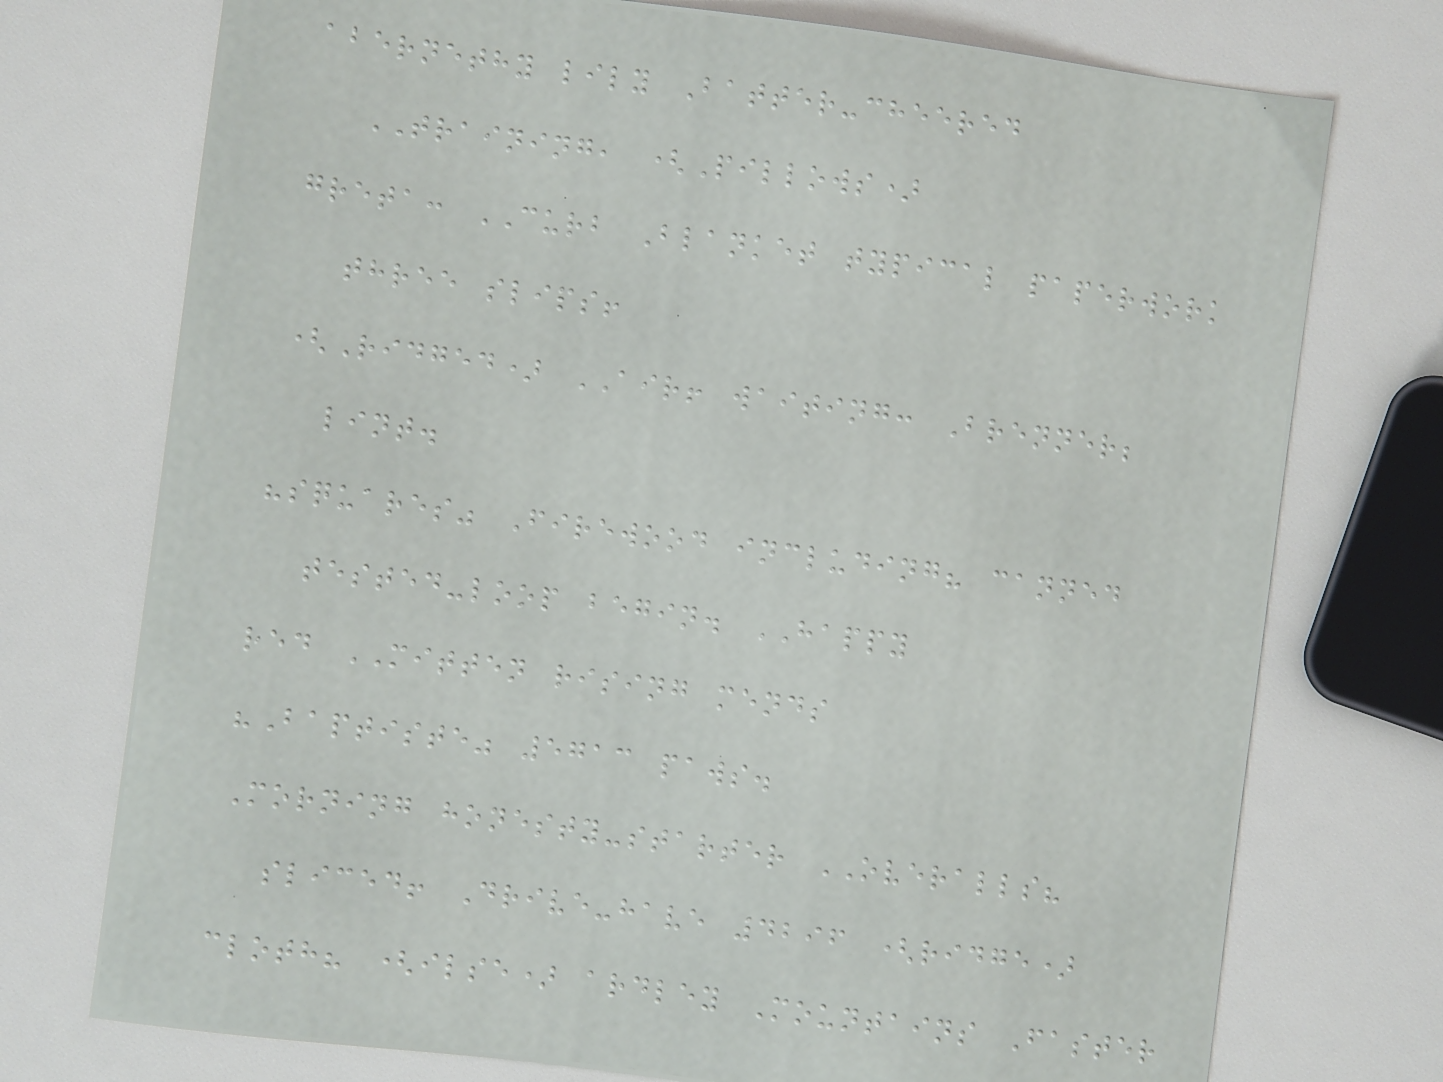abernethy lily Batter-cheered
TRAINING, (Pillows)
greta: CURB Blanket typical paperwork
three slips!
(Ridged) AIR! waiting: Brenner;
lint.
"squares" Firewood including? canned
tested-loop begin. HAPPY
red MITTEN rising mends
"Baptiste" 5713 paws.
Morning honesty-starter OVERALLS?
sliced! Drive-have 4296 (ridge)
cloth? (ilse) ardley Mountains Faster
